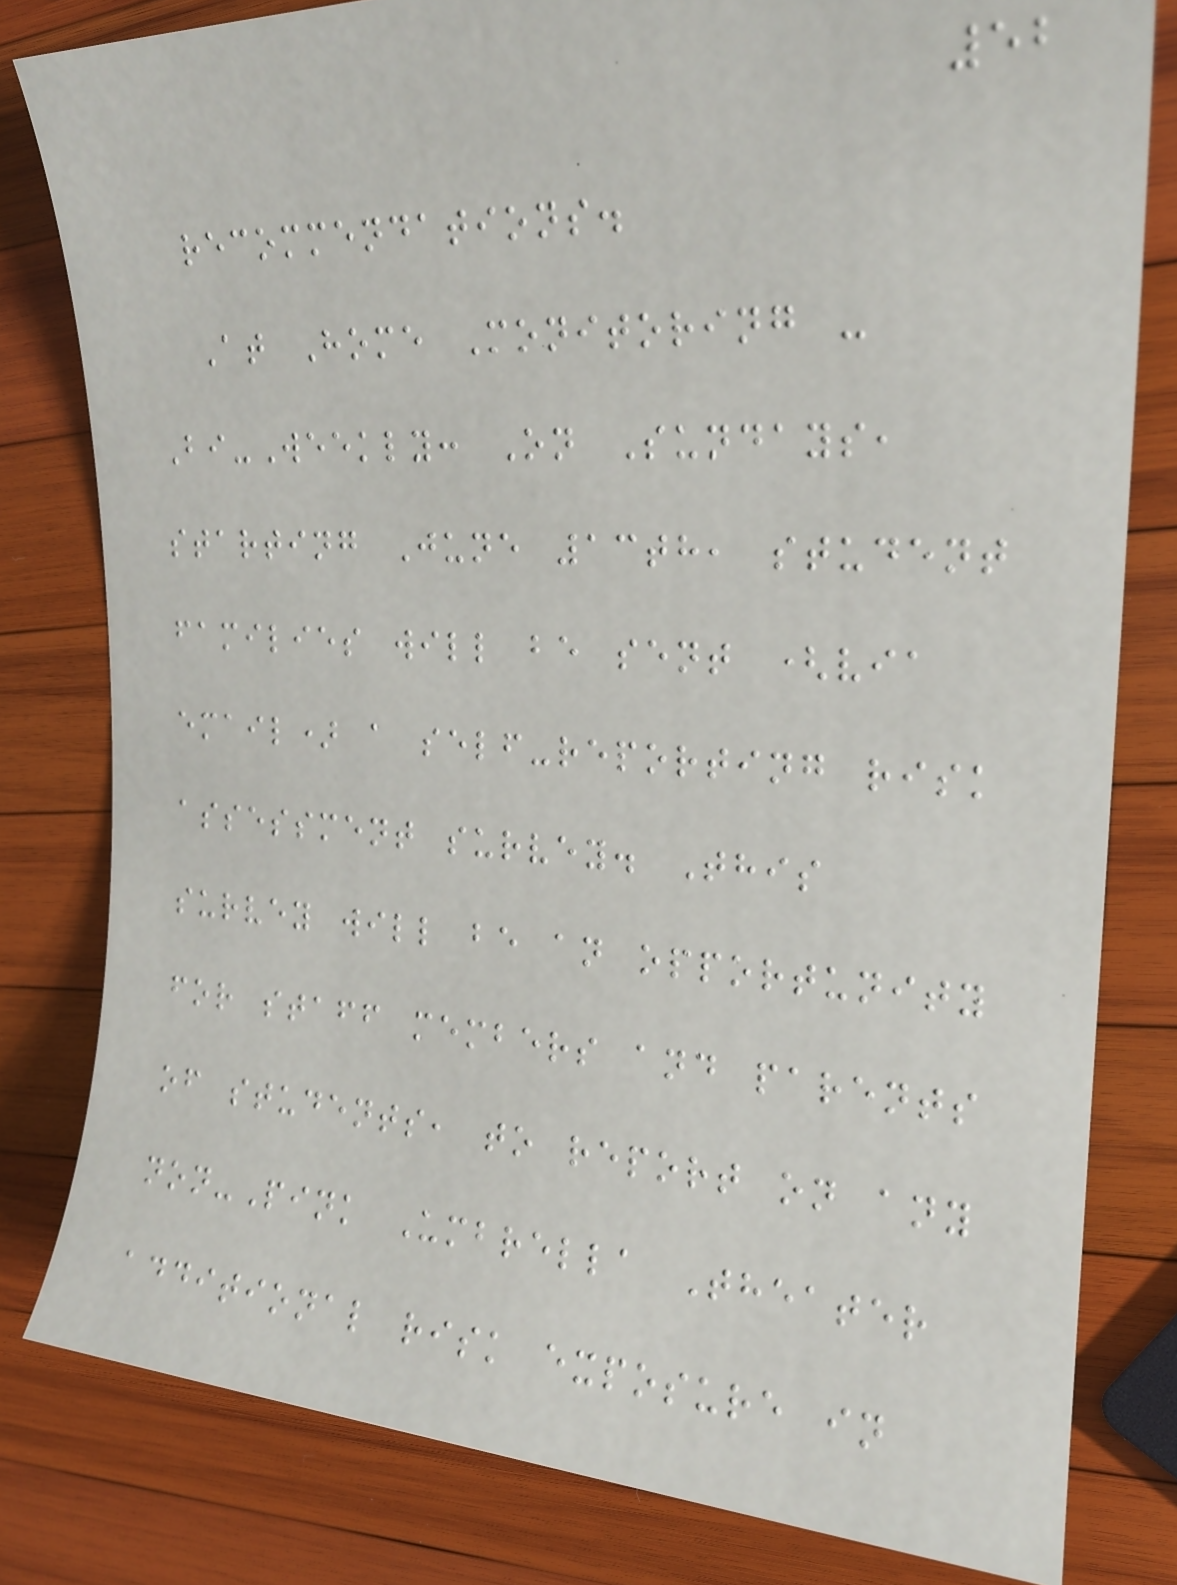52
recommendations.
At Home Monitoring -
Bi-Weekly: On Sundays,
starting June 13th, student
families will be sent (via
email) a self-reporting risk
assessment survey. This
survey will be an opportunity
for staff members and parents
of students, to report on any
non-Pink Umbrella Theater
additional risk exposure in
